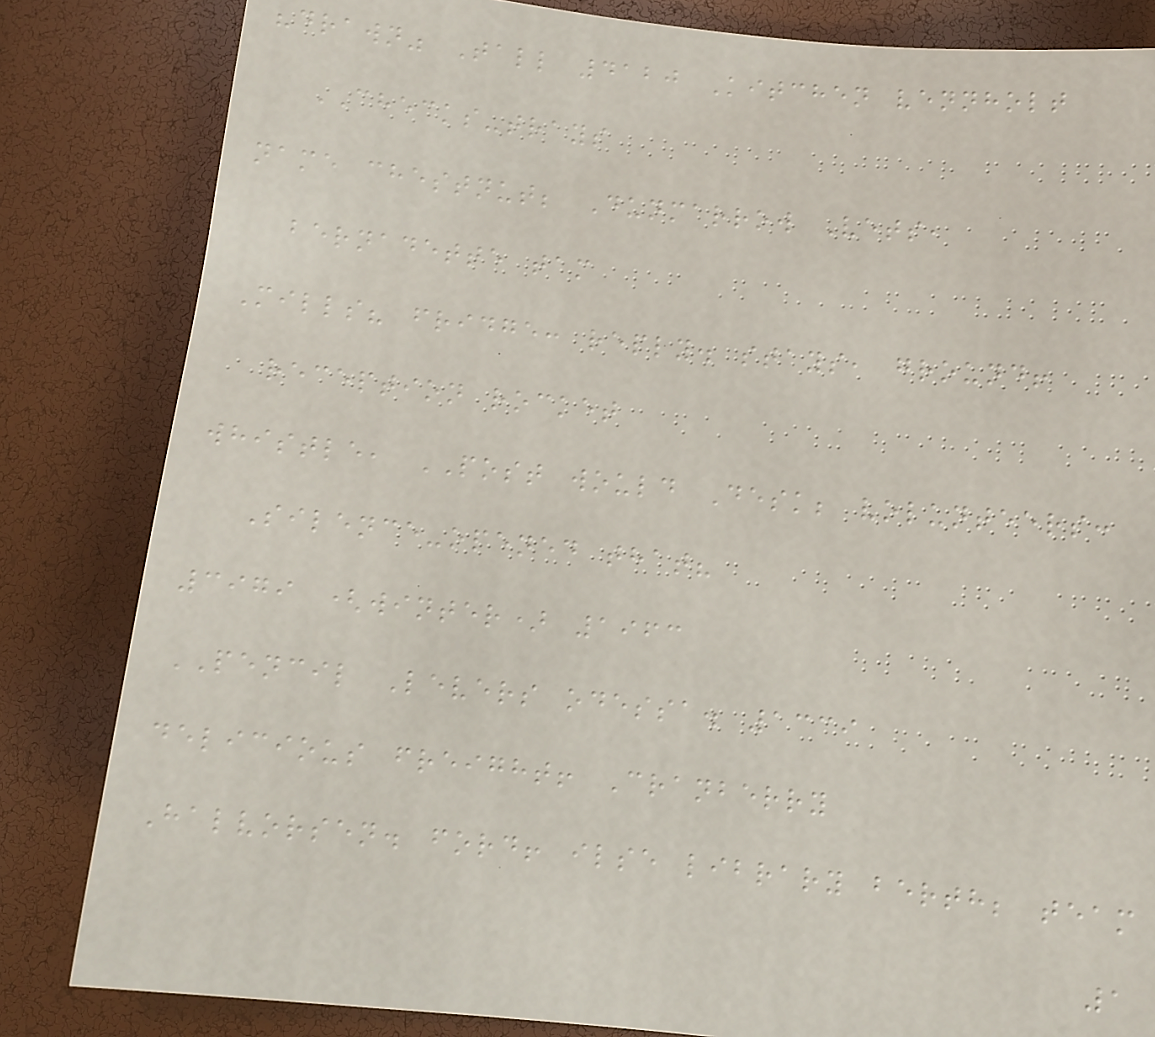"drawn" Tall 4120 Kitchen vennholt
CHECKS-trays
name chestnut; Dunmarrow Vets,
bernadette tam
Mills? fridge: reply. stays, ground!
reception rocket
whistle, POST would Desk; volunteers:
Silence-opened that?
3979 (winter) 1963
PENCIL Levers odessa. 1339
delicious freight! Cranberry
Halvorsen. ford! ilse library berth; team
1
